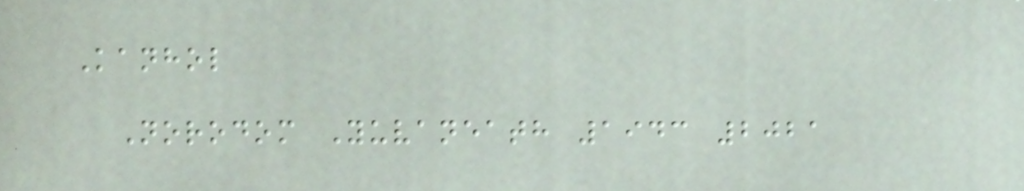Kanhol
Norodom Yuvaneath 1943 2021
